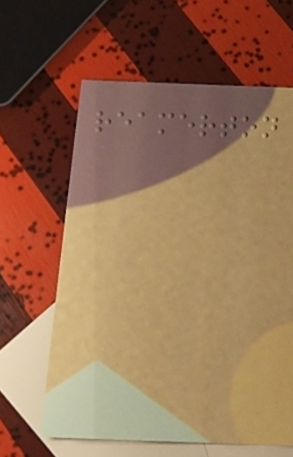reamerton
